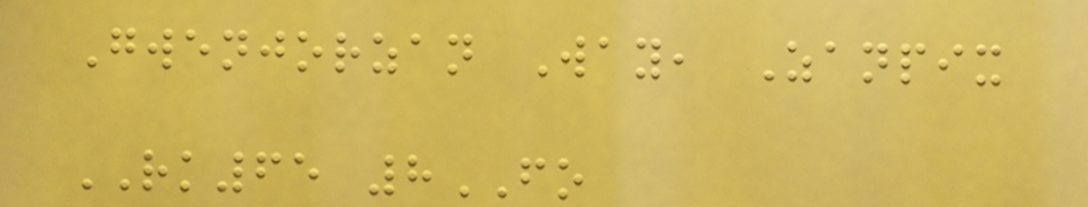Gwenjorzan Way, Zanpix
RK65 8FO
